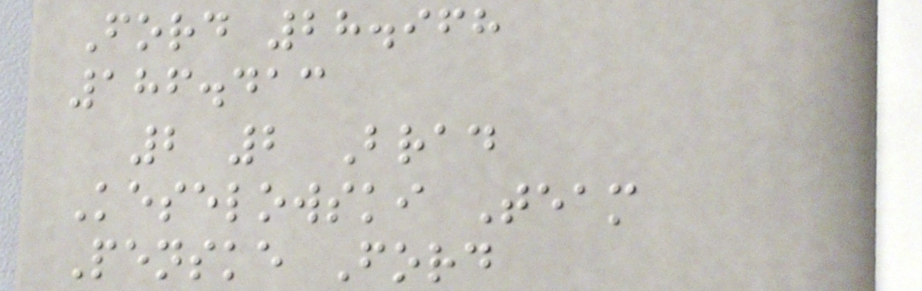Ford 28.968
186.413
2 2 Brad
Keselowski Team
Penske Ford
